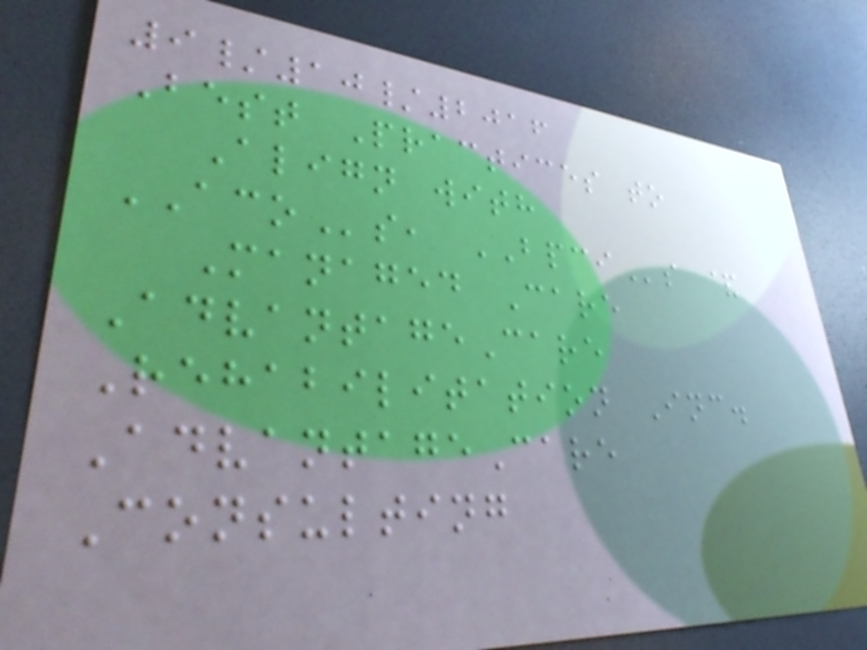9/10/2016
Best Practices to
Align with
ACOs, BPCIs &
Managed Care
AdvantageCare
Rehabilitation Inc.
AdvantageCare
Consulting
